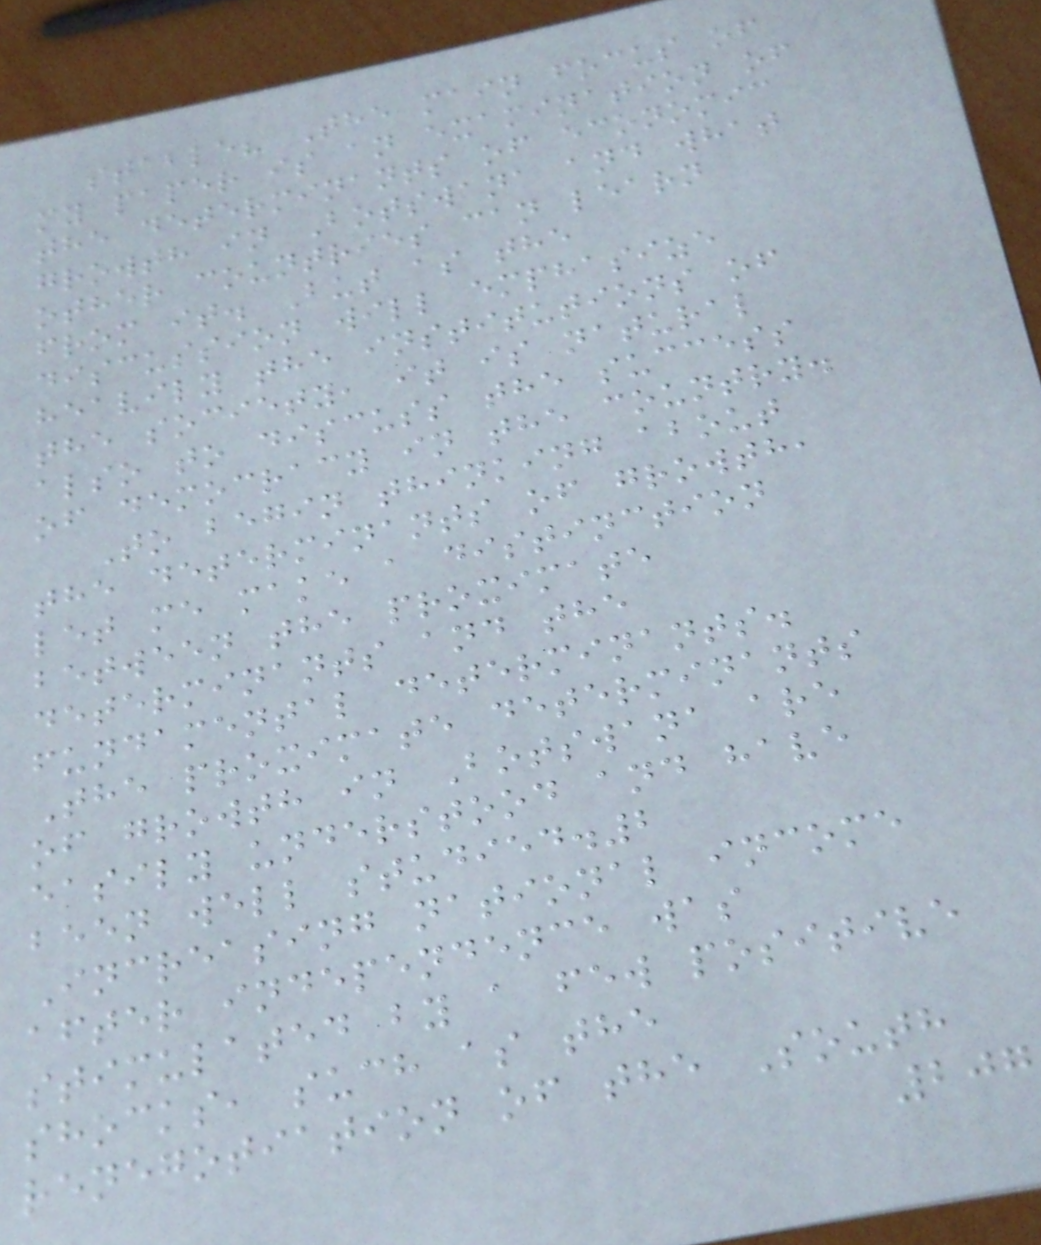stable? The main focus of
my paper is an examination of
the determinants of economic
growth in Botswana and what
other countries can learn
from it. But as the
discussion will emphasize
heavily the institutions of
the society, it is natural
also to discuss the success
of democracy in the country.
To begin thinking about
the determinants of growth,
let me make a distinction
between the proximate
determinants and the
fundamental determinants.
The proximate determinants
of growth in Botswana are
easily understood and have
been well studied.2
Increasing national income
after independence was
stimulated by a few positive
shocks, such as the
renegotiation of the South
207
